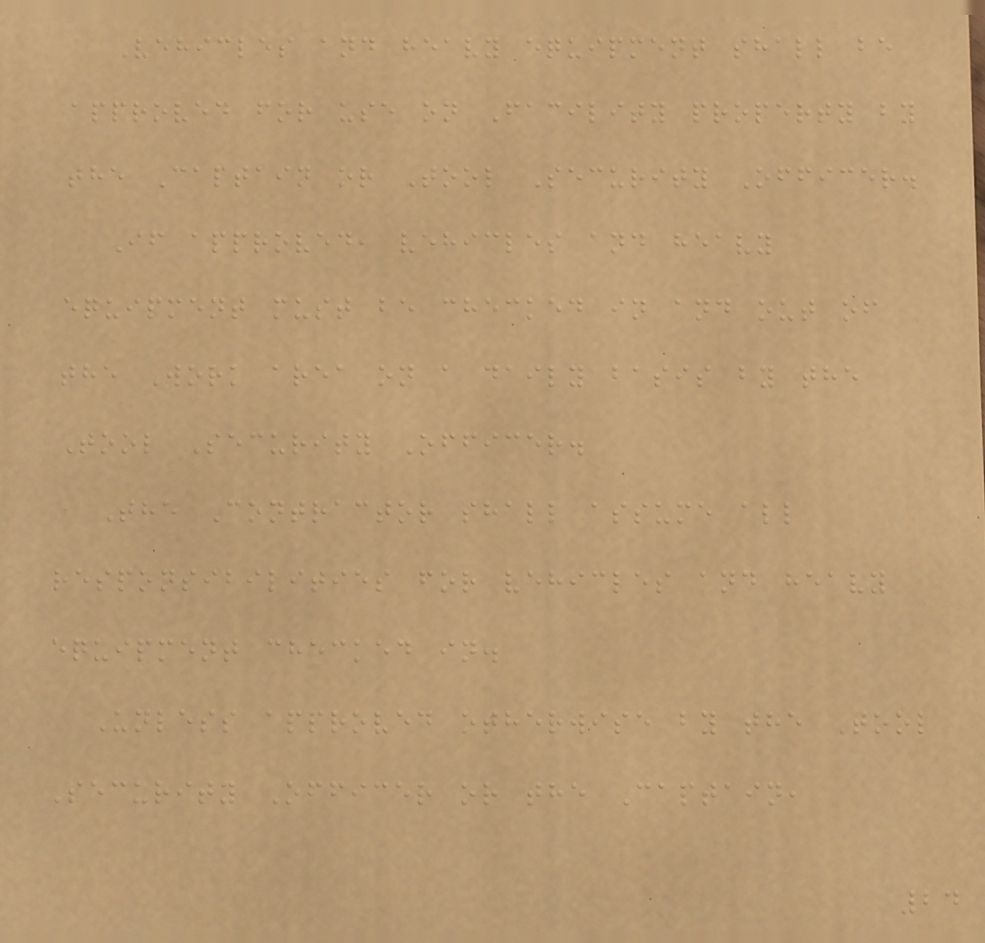Vehicles and heavy equipment shall be
approved for use on Facility property by
the Captain or Tool Security Officer.
If approved, vehicles and heavy
equipment must be checked in and out of
the Work area on a daily basis by the
Tool Security Officer.
The Contractor shall assume all
responsibilities for vehicles and heavy
equipment checked in.
Unless approved otherwise by the Tool
Security Officer or the Captain,
24
